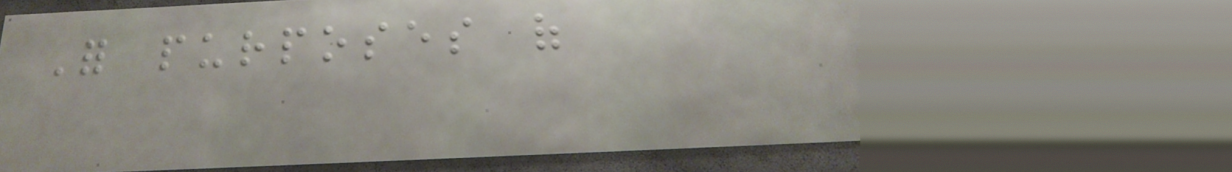For purposes of
